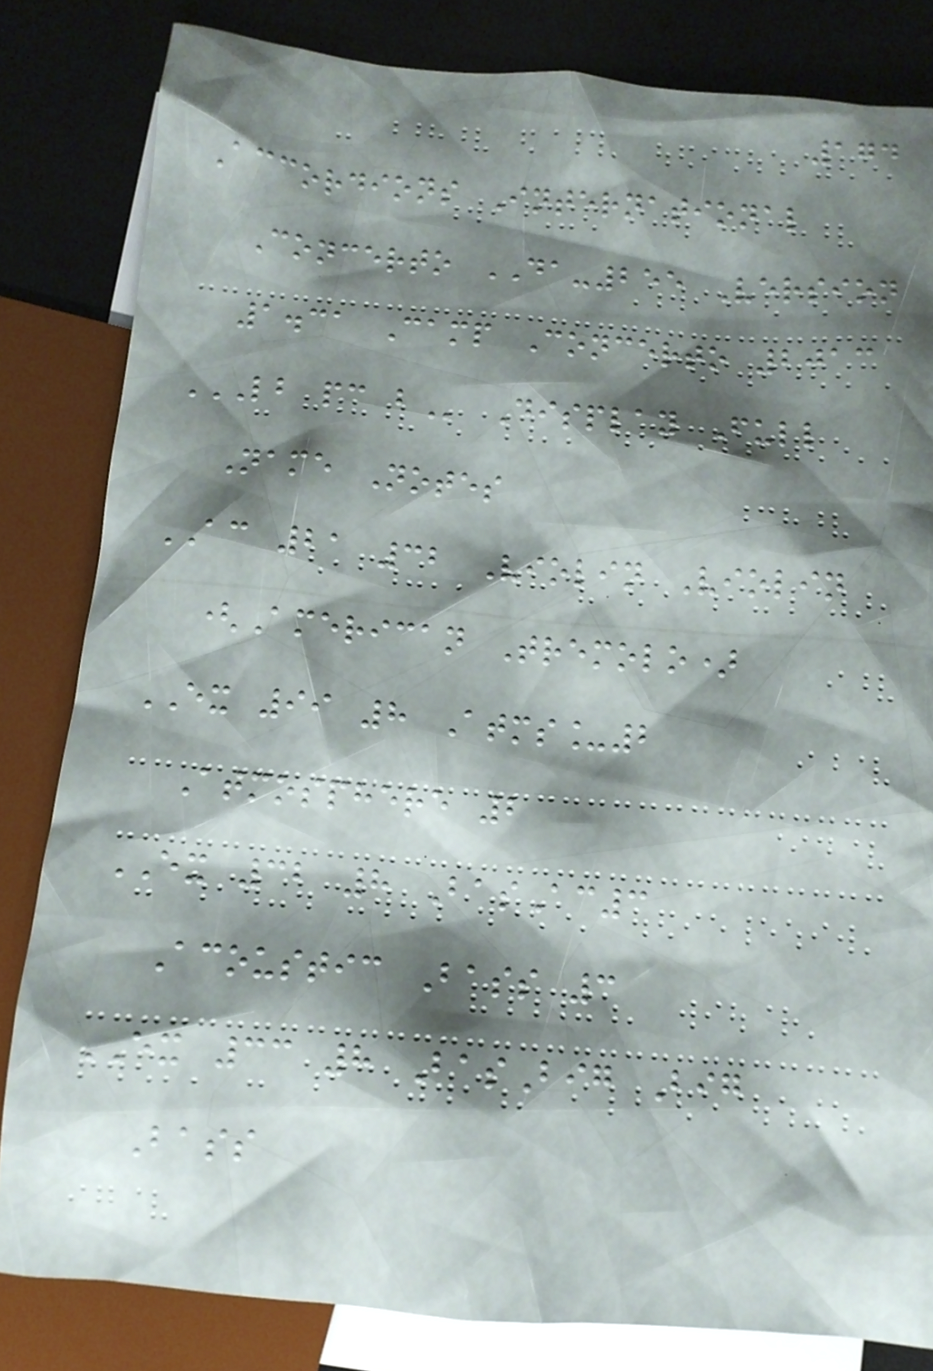174
Accordions International
Concerto DA-255 Version
1.31 Camp Concerto 2013
LB PC B Display Full
Name Notes
AC 21 32 Violin Violin
(American Tremolo)
EX 99 8 Atms_2
Atmosphere 2
EX 32 8 BasAc3
Acoustic Bass 3
EX 33 8 BasBig Big
Bass
